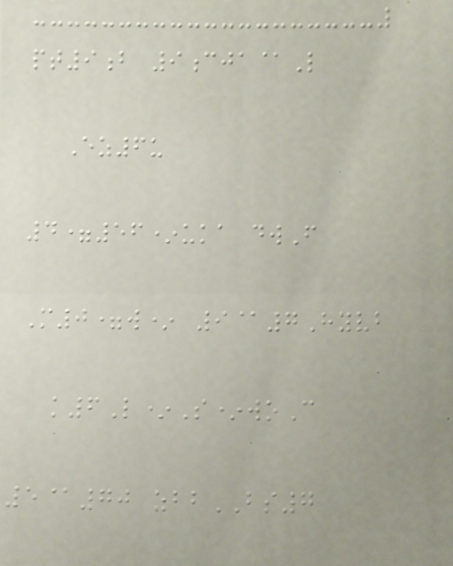pt9b 9cja@L
Ez6u
4=56*uka dwF
M0=w* 9@7Hyvb
k6L*S*woC
5@70 zbbBS7
